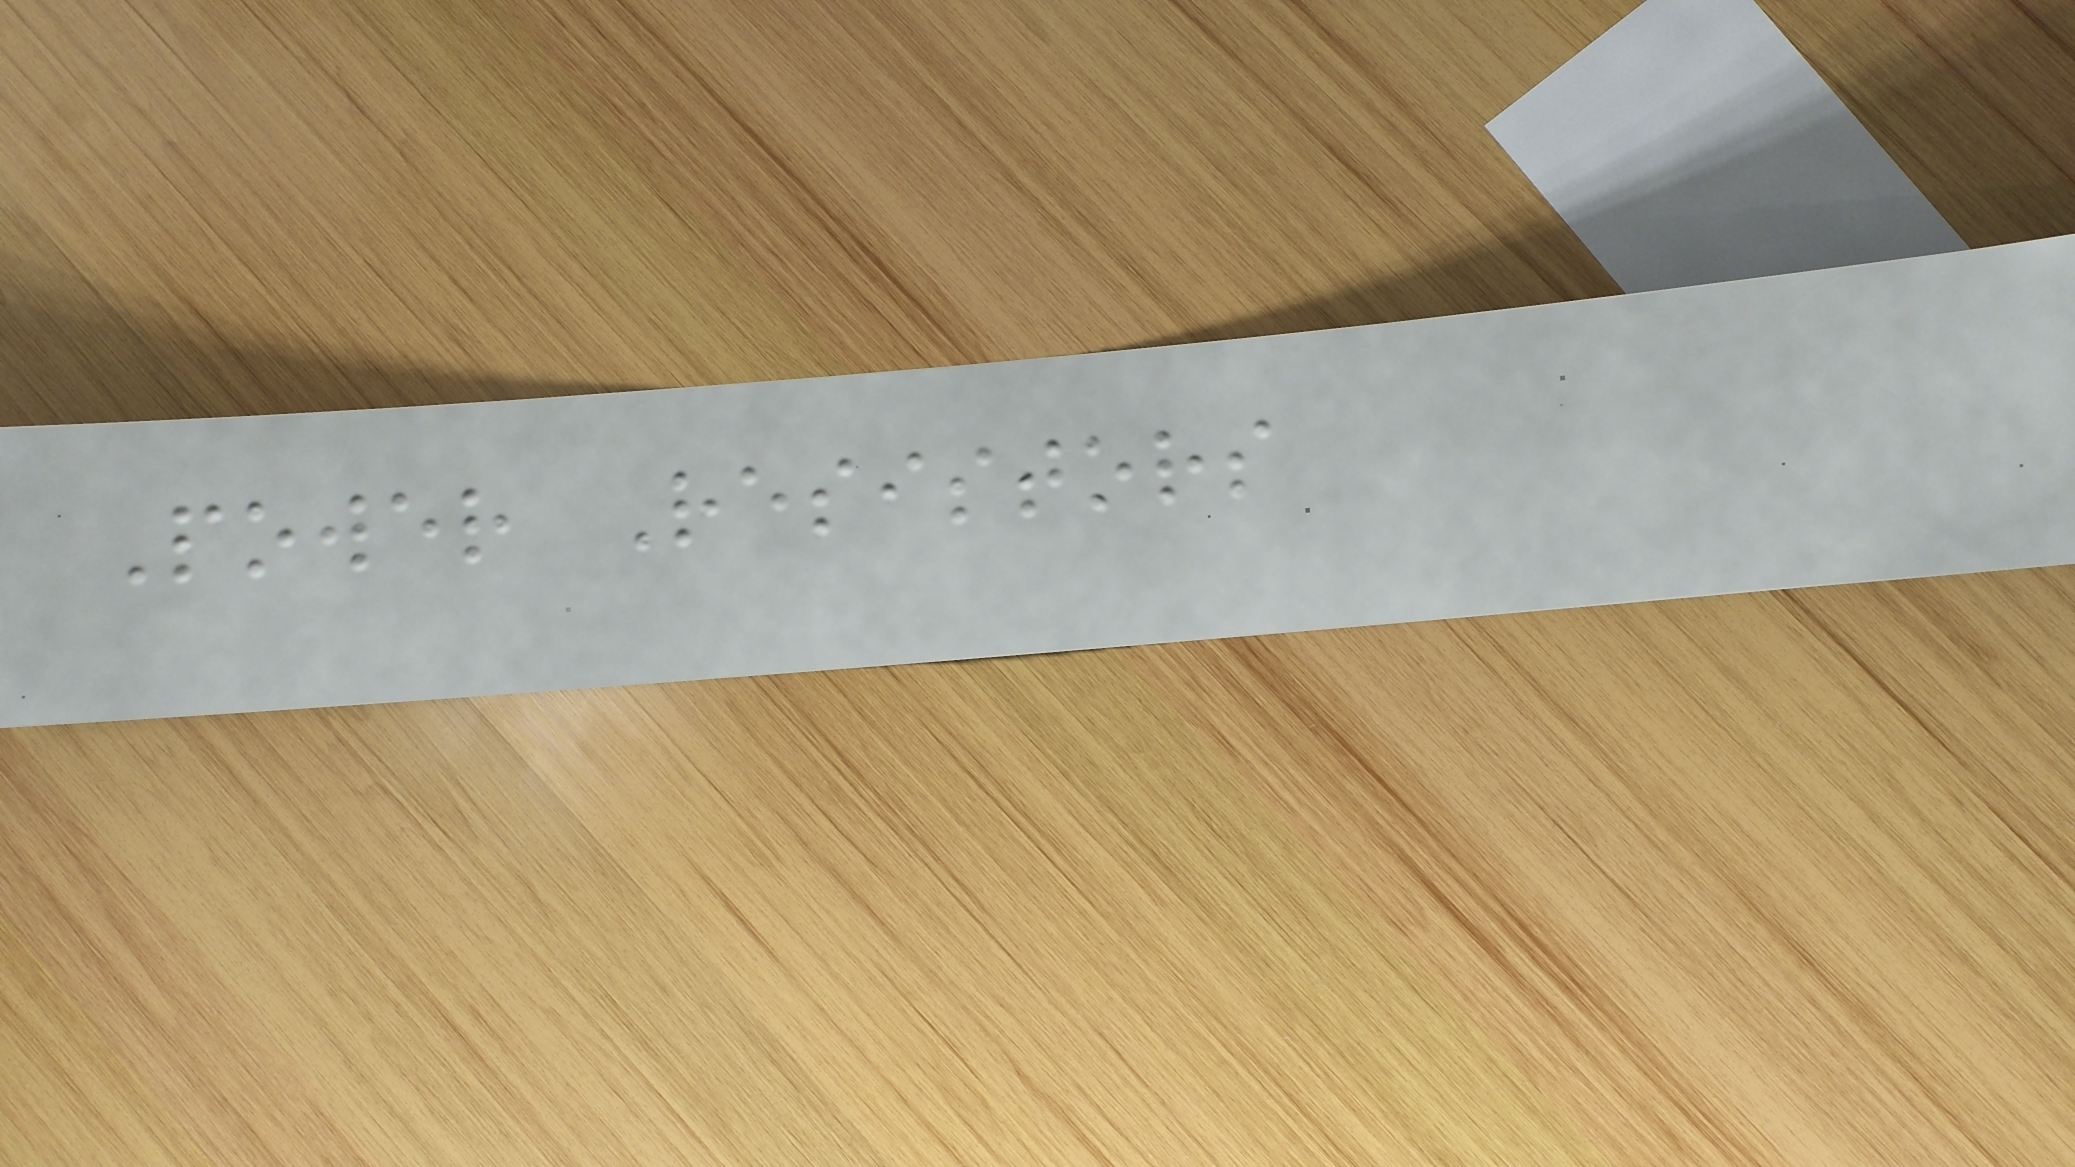Power Resistors
